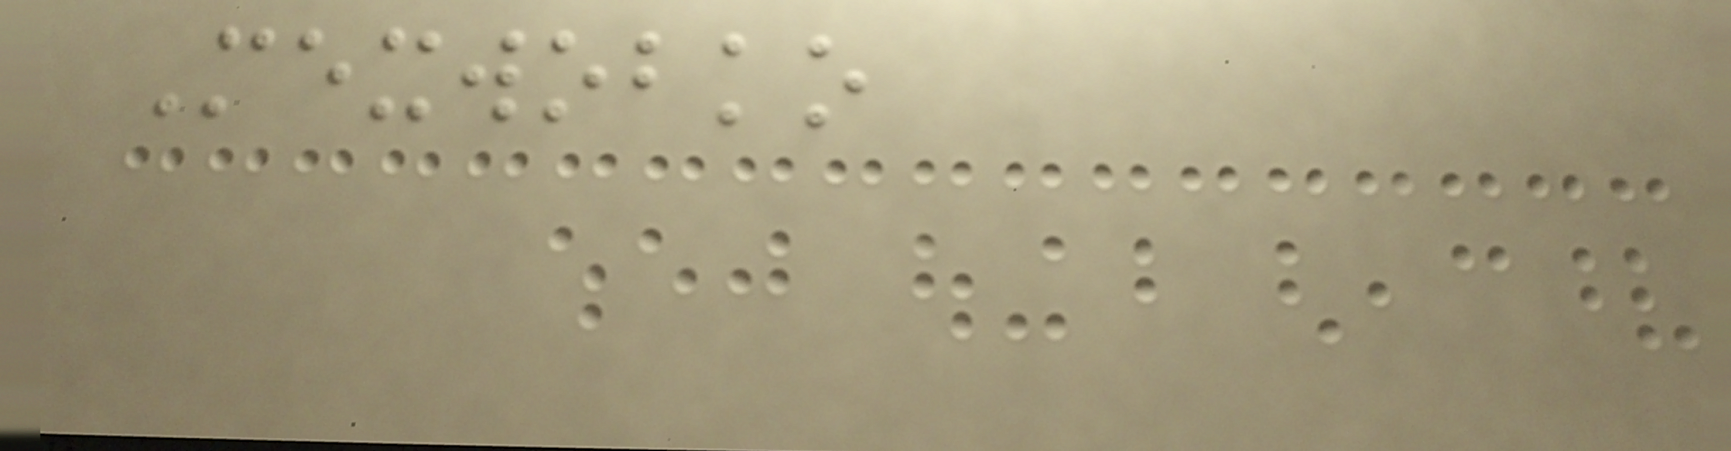Mexwobko
